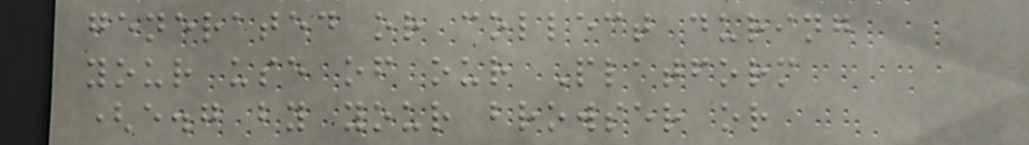generated or collect during
your use of our Platform
(e.g by your browser or
